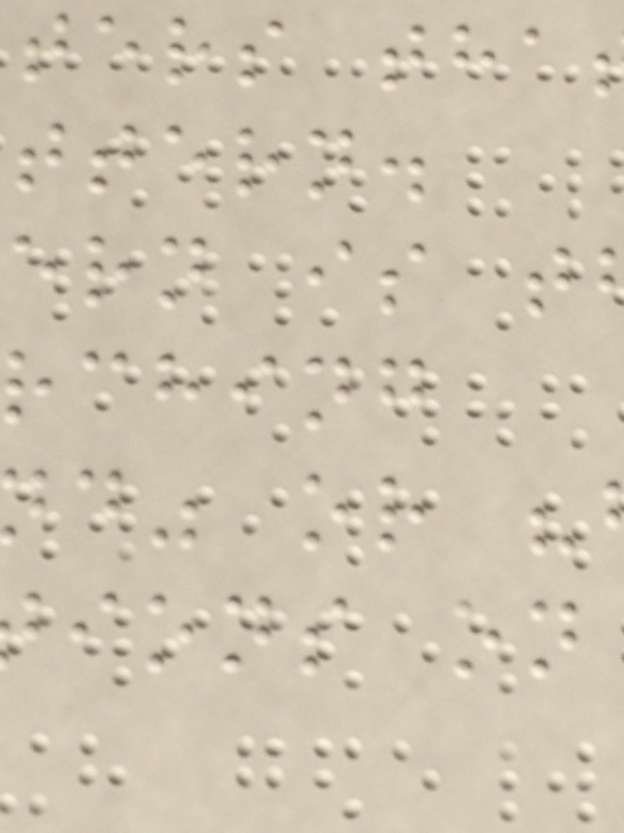ters tha
ttern.
ern is t
rching
ions on
